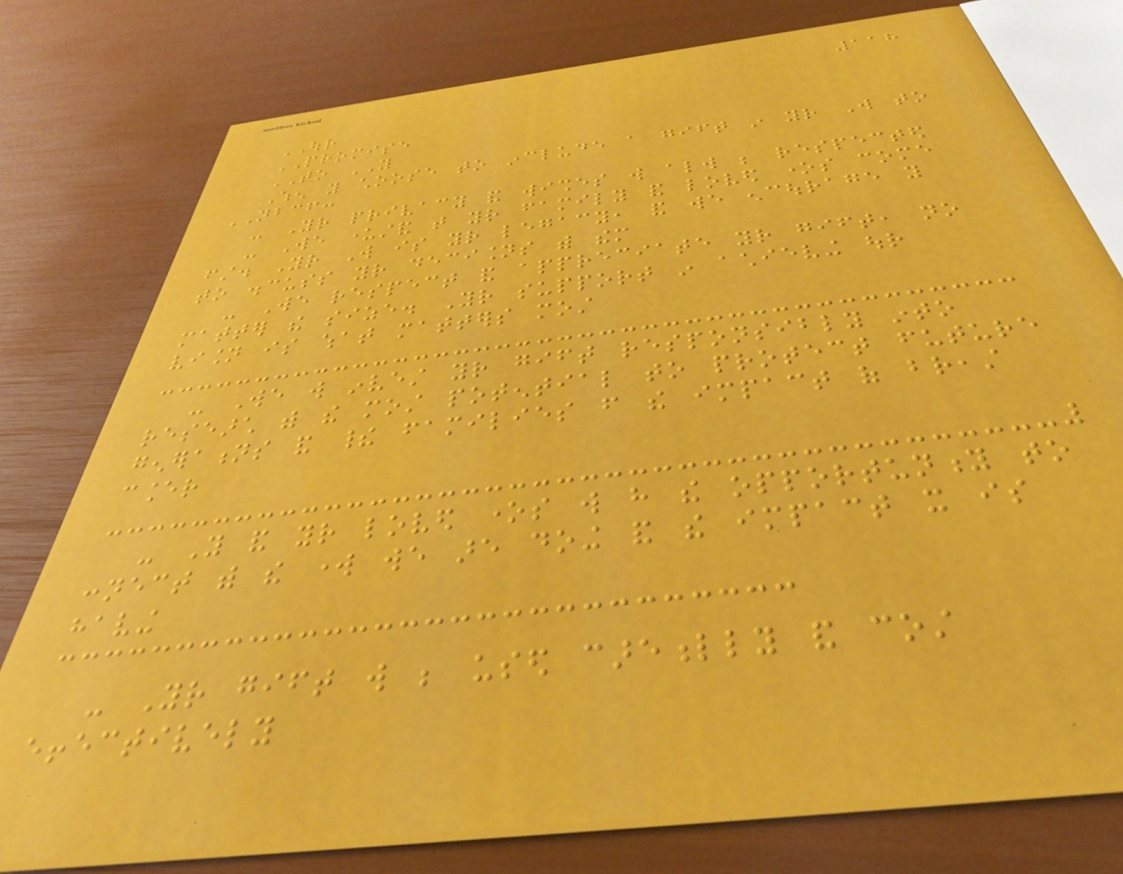118
OUR
PROMISE
TO YOU
When you choose to include a gift in your Will to
NBCF:
- Your privacy and wishes will always be respected
- We understand that your family and loved ones come
first. Your Will is your legacy, and we encourage you
to discuss your decisions with them
- We respect and appreciate your gift, no
matter the size. Your support in achieving our
vision is what matters most
- We will invest your gift responsibly into
research with the most potential to protect future
generations and their families from the impact of breast
cancer
- You and your loved ones will have the opportunity to
connect with the work we are doing and the impact it is
having
- Your gift will be used carefully and cost
effectively
